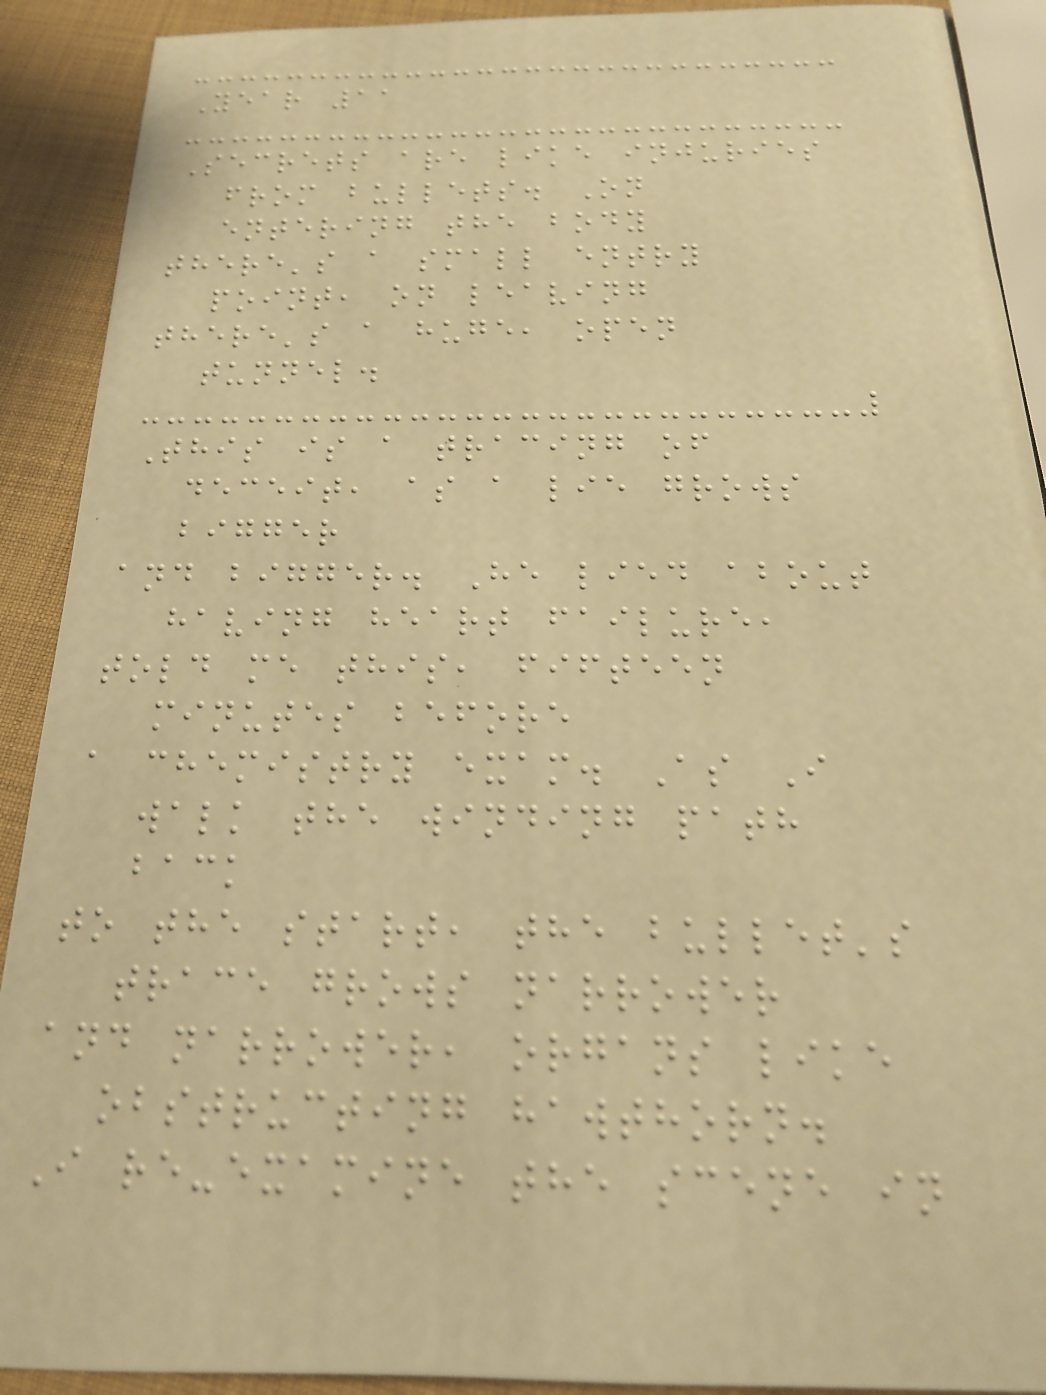Year 11
Secrets are like injuries
from bullets. On
entering the body
there's a small entry
point, on leaving
there's a huge, open
tunnel.
This is a tracing of
deceit, as a lie grows
bigger
and bigger. He lied about
having heart failure,
told me this, fifteen
minutes before
a chemistry exam. As I
walk the winding path
back
to the start, the bullet's
trace grows narrower
and narrower, organs like
obstructing hawthorn.
I re-examine the scene in
